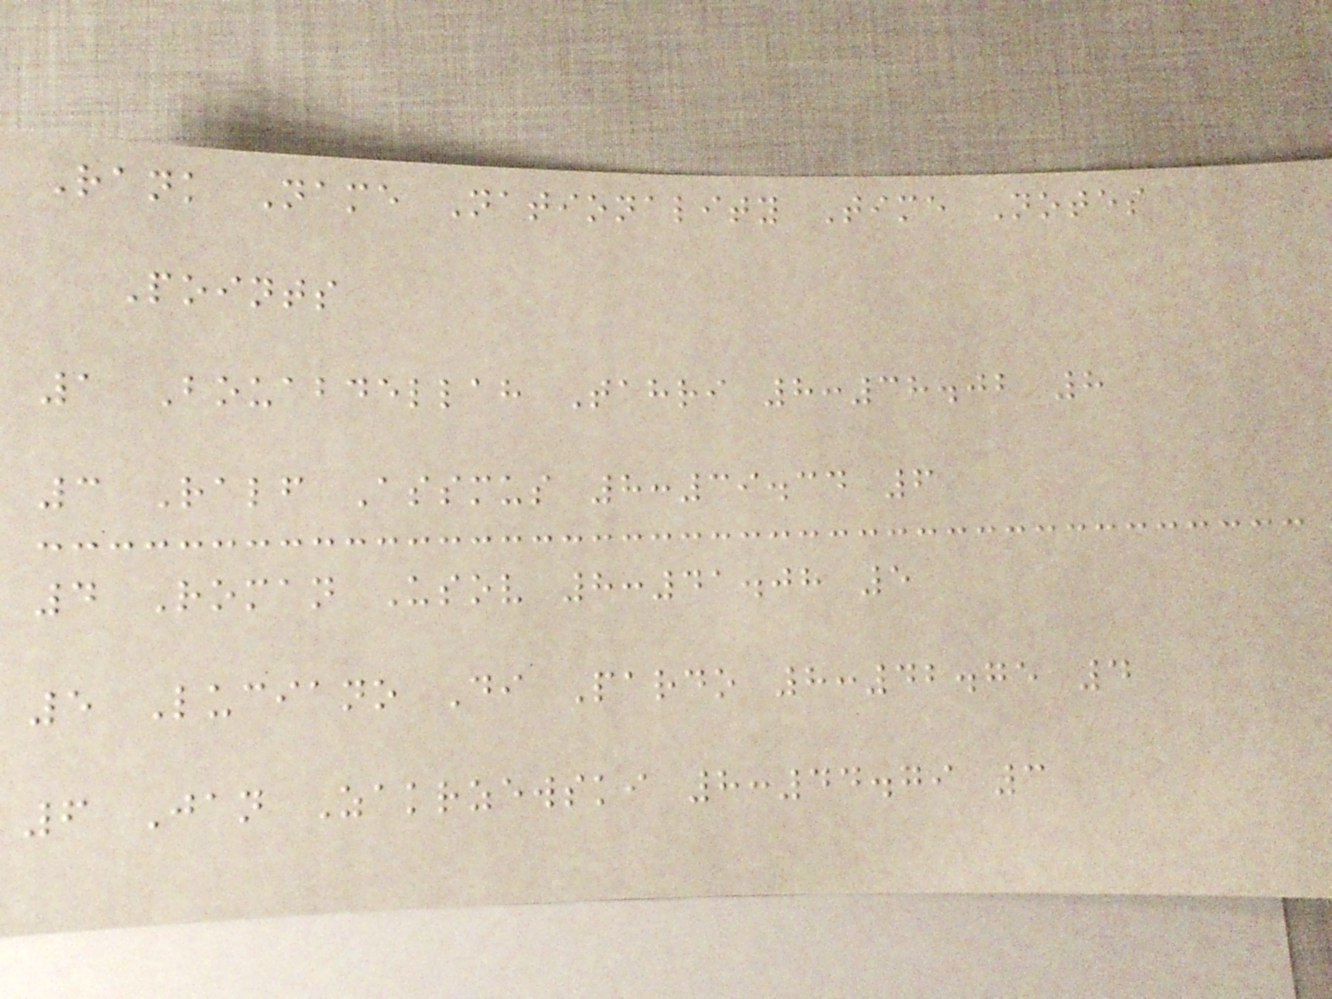Rank Name Nationality Time Notes
Points
1 Bouabdellah Tahri 8:38.02 8
3 Ralf Assmus 8:39.34 6
4 Roman Usov 8:41.08 5
5 Luciano Di Pardo 8:42.75 4
6 Jan Zakrzewski 8:44.79 3
